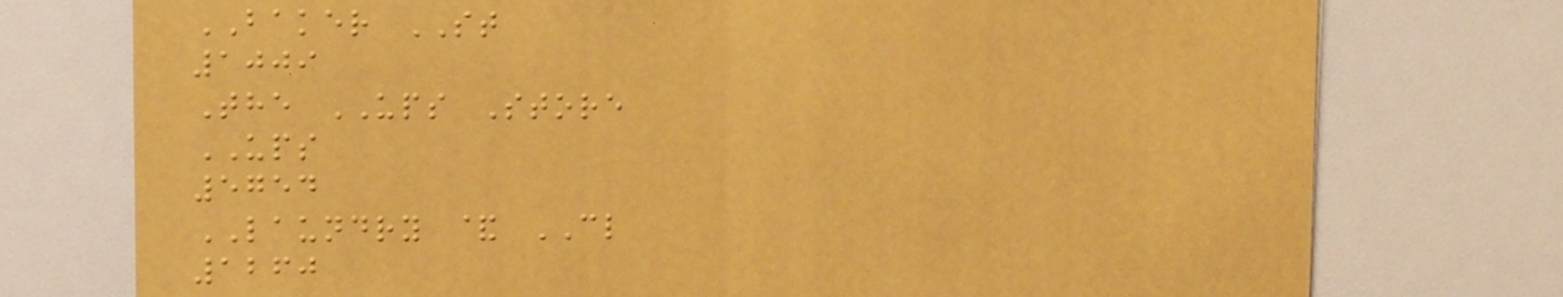BAKER ST
1009
The UPS Store
UPS
5754
LAUNDRY & CL
1260
